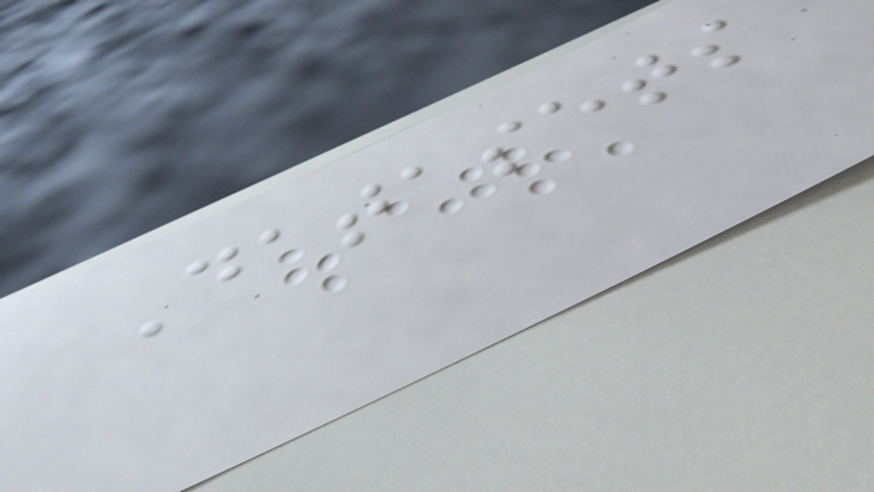Datasets
